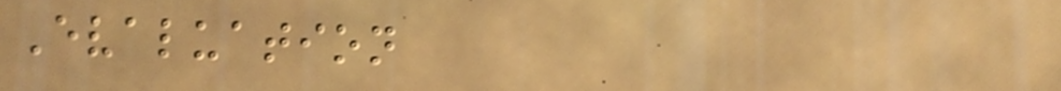Evaluation
